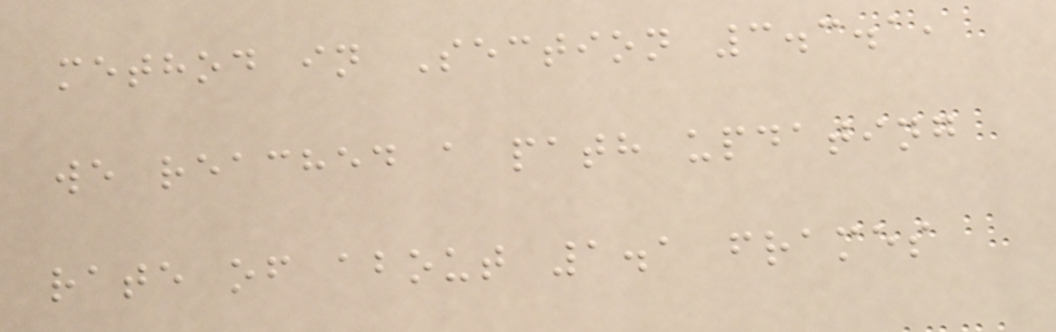method in Section 3.3.1,
we reached a path updating
rate of about 1.1 frames
